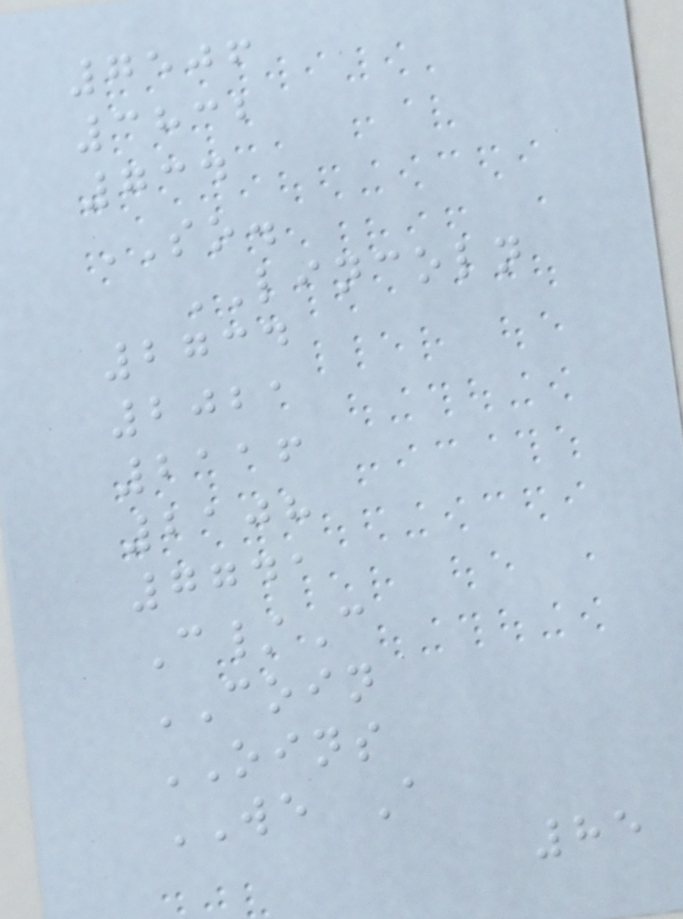7506
3832
734
SO.
LINCOLN
2734
2021
2116
2108
7741
C/C
COIN
OINS
WE A
85
